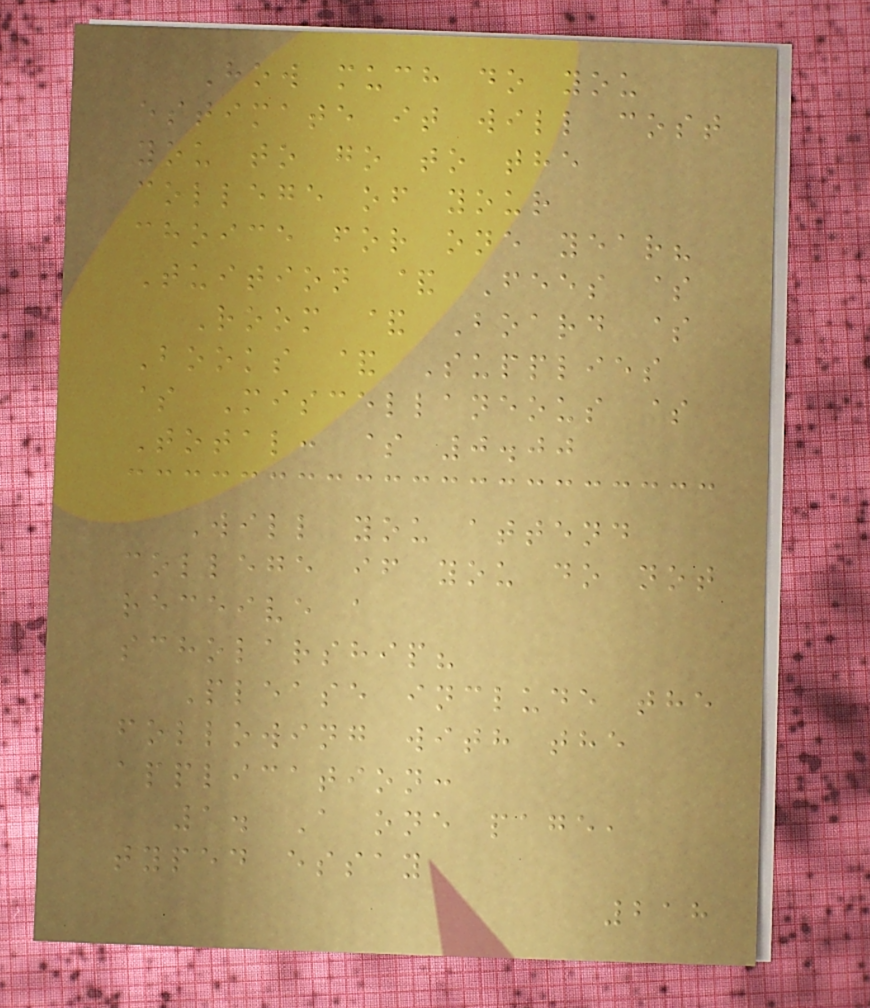How much do you
estimate it will cost
you to go to the
college of your
choice for one year?
Tuition & Fees $
Room & Board $
Books & Supplies
$ Miscellaneous $
Total: $ 0.00
Will you attend
college if you do not
receive a
scholarship?
Please include the
following with the
application:
1. A one page,
typed essay
218
